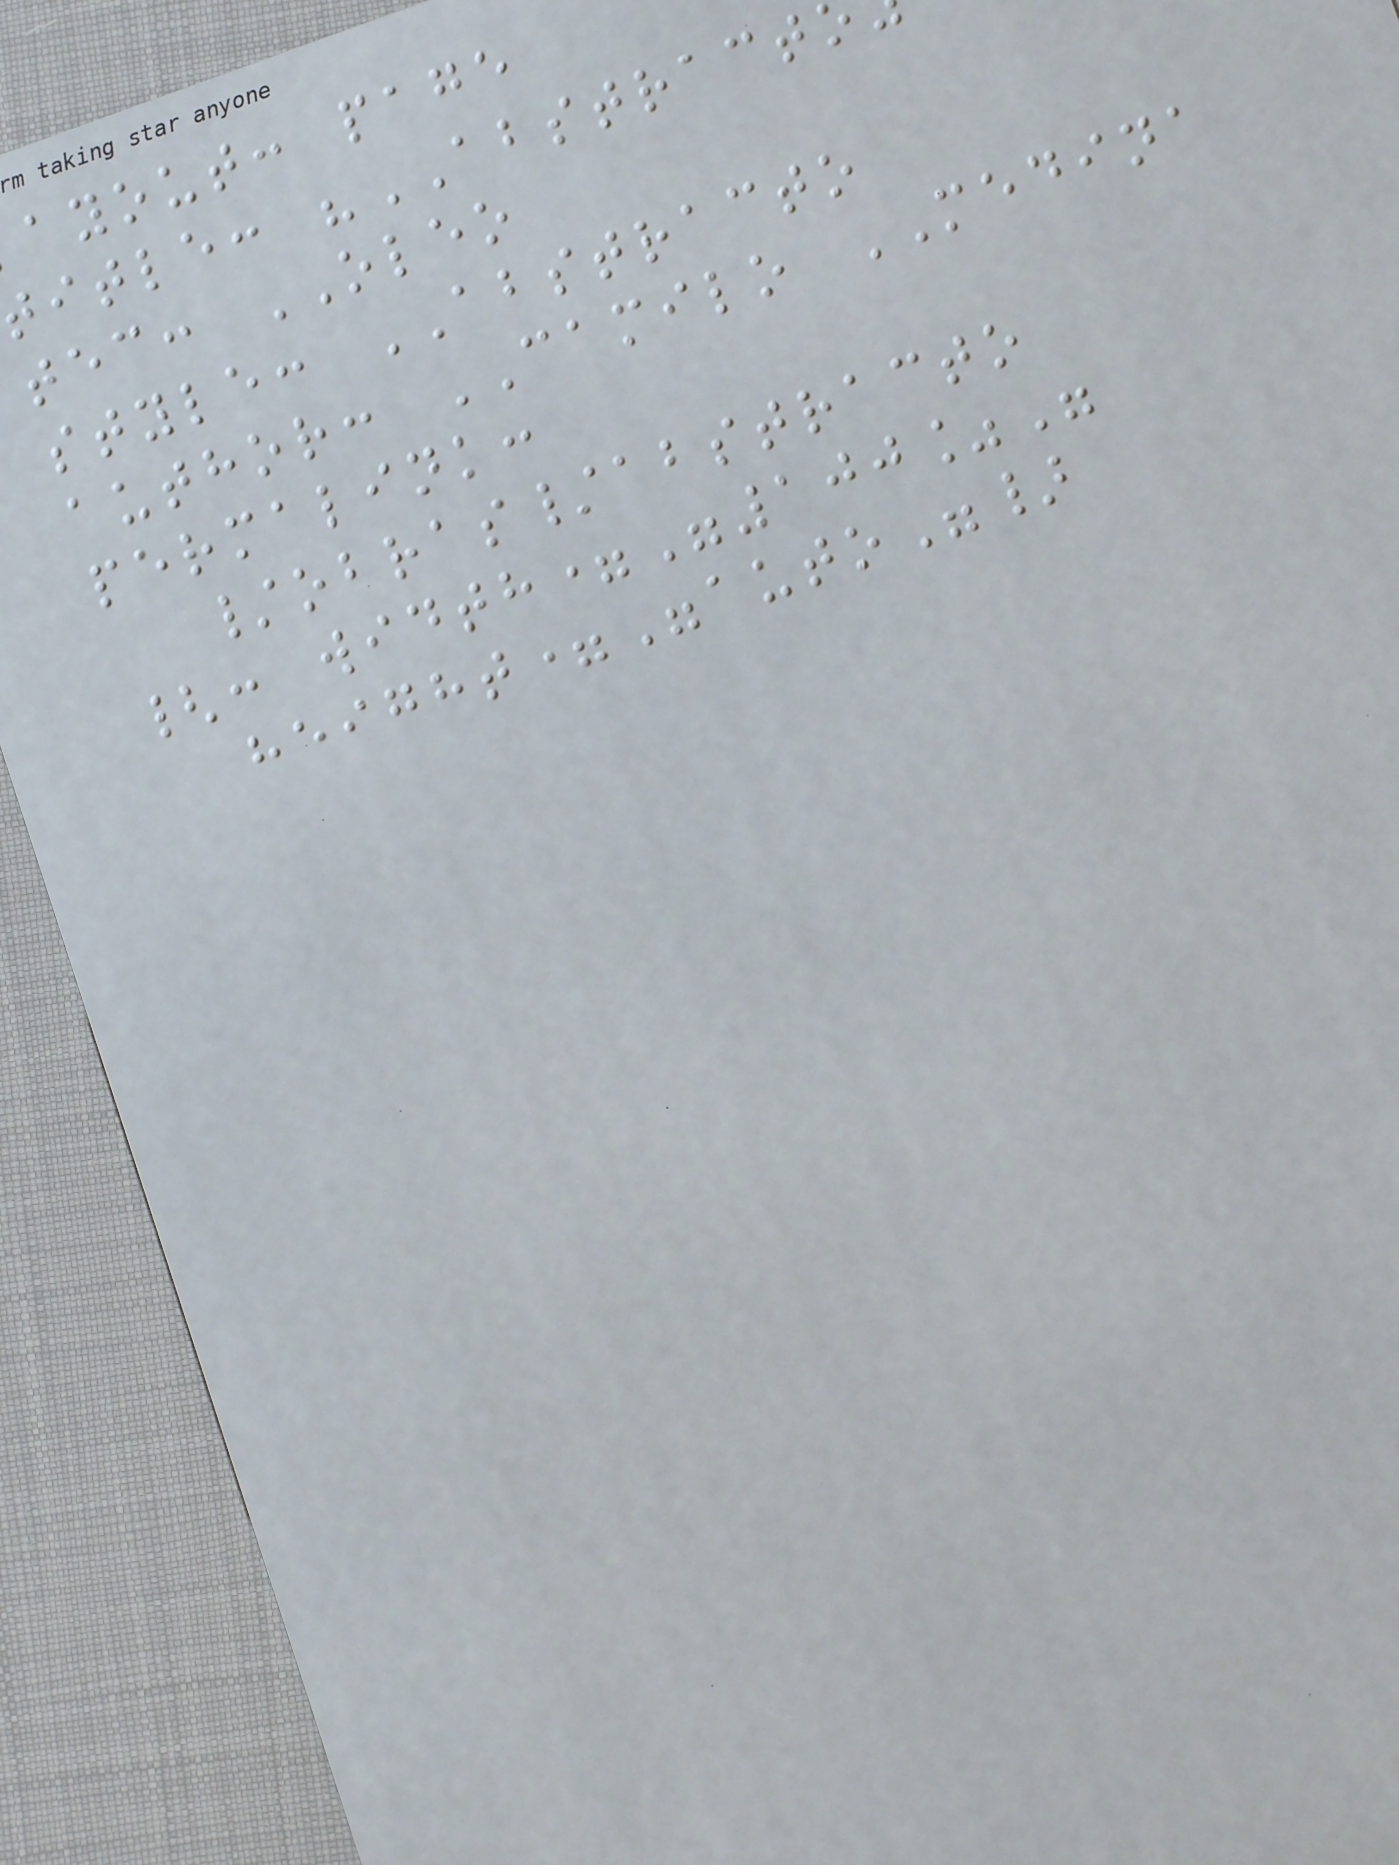ayout: page
itle: "ABSTRACT
tec: OLEO
style: ABSTRACTO
author: CAMILO MEDINA
permalink:
/obras/abstracto
{: width="100%"
height="auto"}
